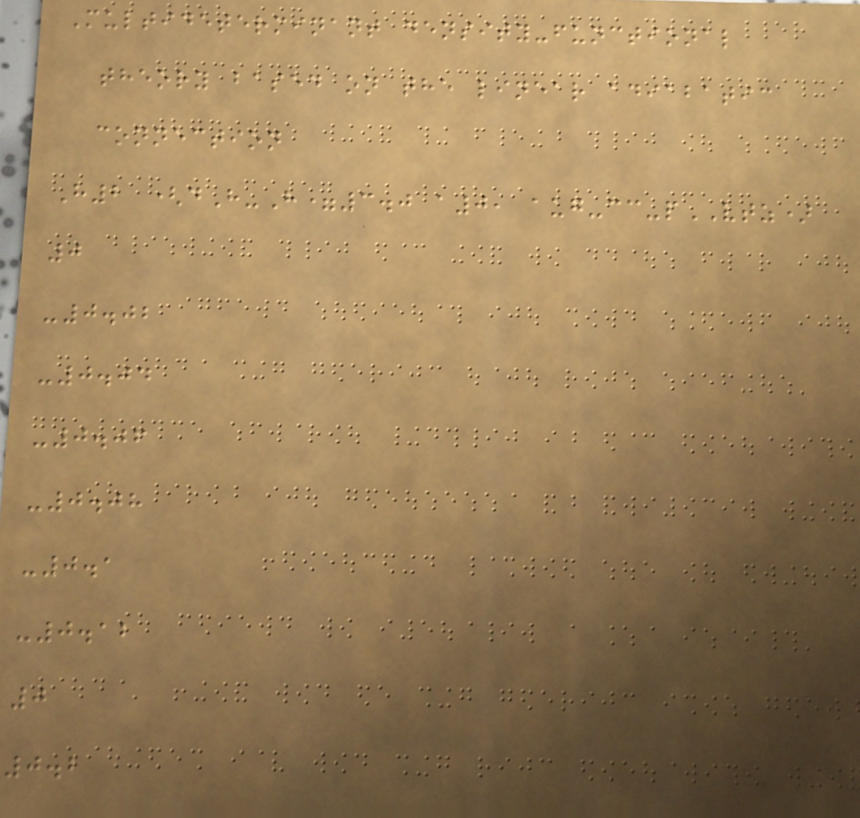Multideterminant density-functional
theory based on the linear adiabatic
connection
H2 (dH-H=3.0 a0, aug-cc-pVTZ)
0
-0.02
-0.04
-0.06
-0.08
-0.1
-0.12
0
0.2
